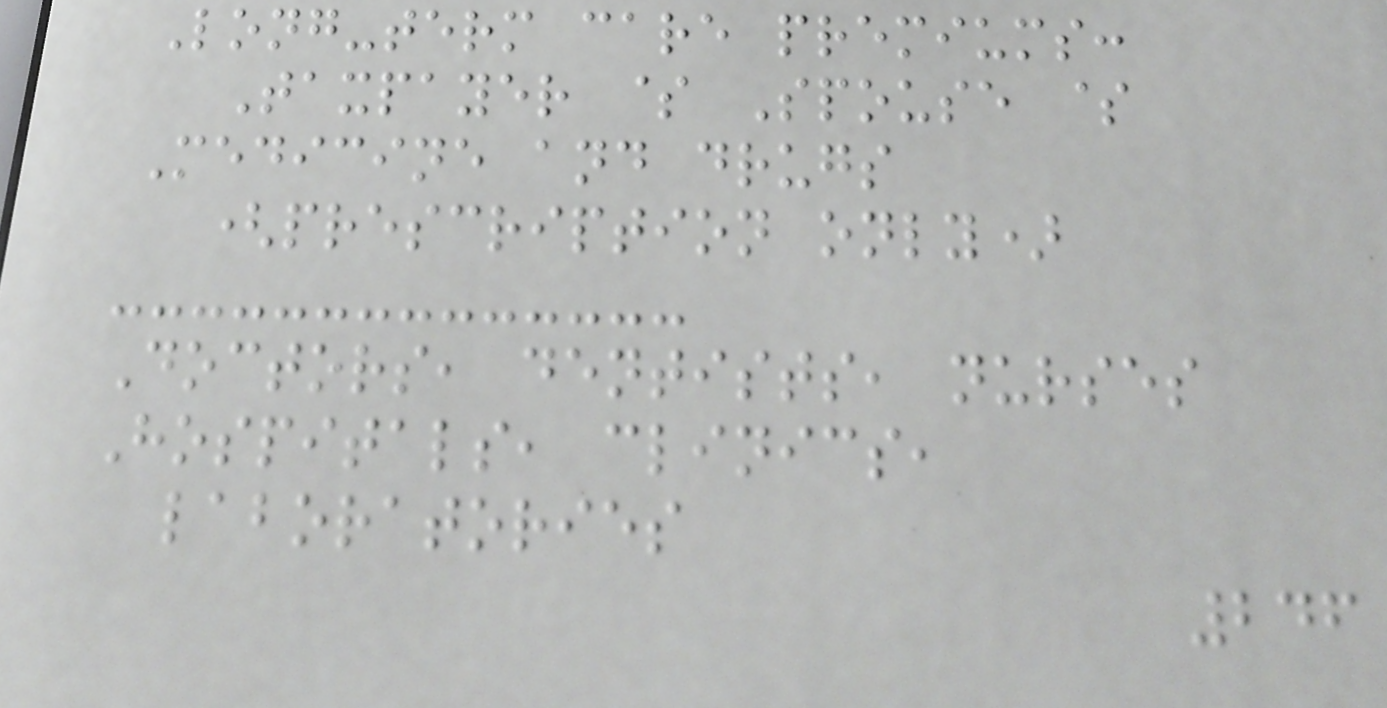Long-term care premiums:
Taxpayer $ Spouse $
Medicine and drugs
(prescription only)
Doctors, dentists, nurses
Hospitals, clinics,
laboratories
246
